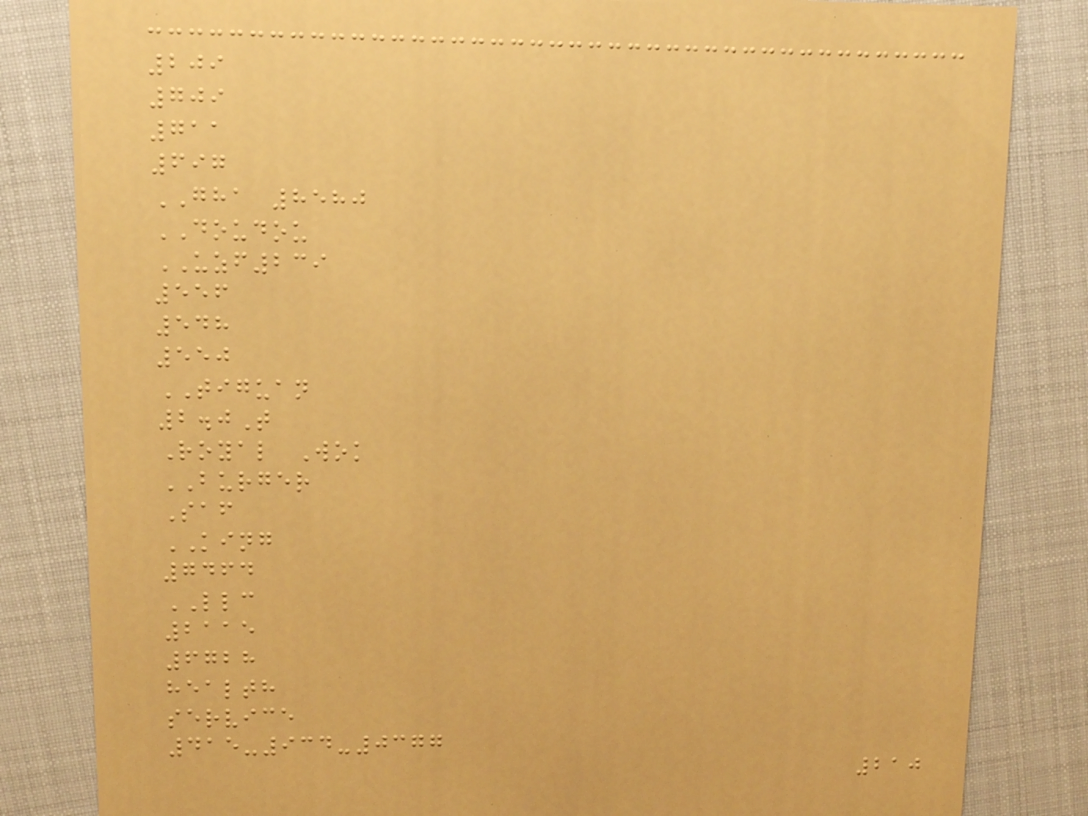209
709
711
697
GHA 8580
DOUDOU
UZF239
556
548
550
TIGUAN
2.0T
Royal Wok
BURGER
Saf
KING
7464
LLC
2115
6728
health
service
415-934-0377
210
